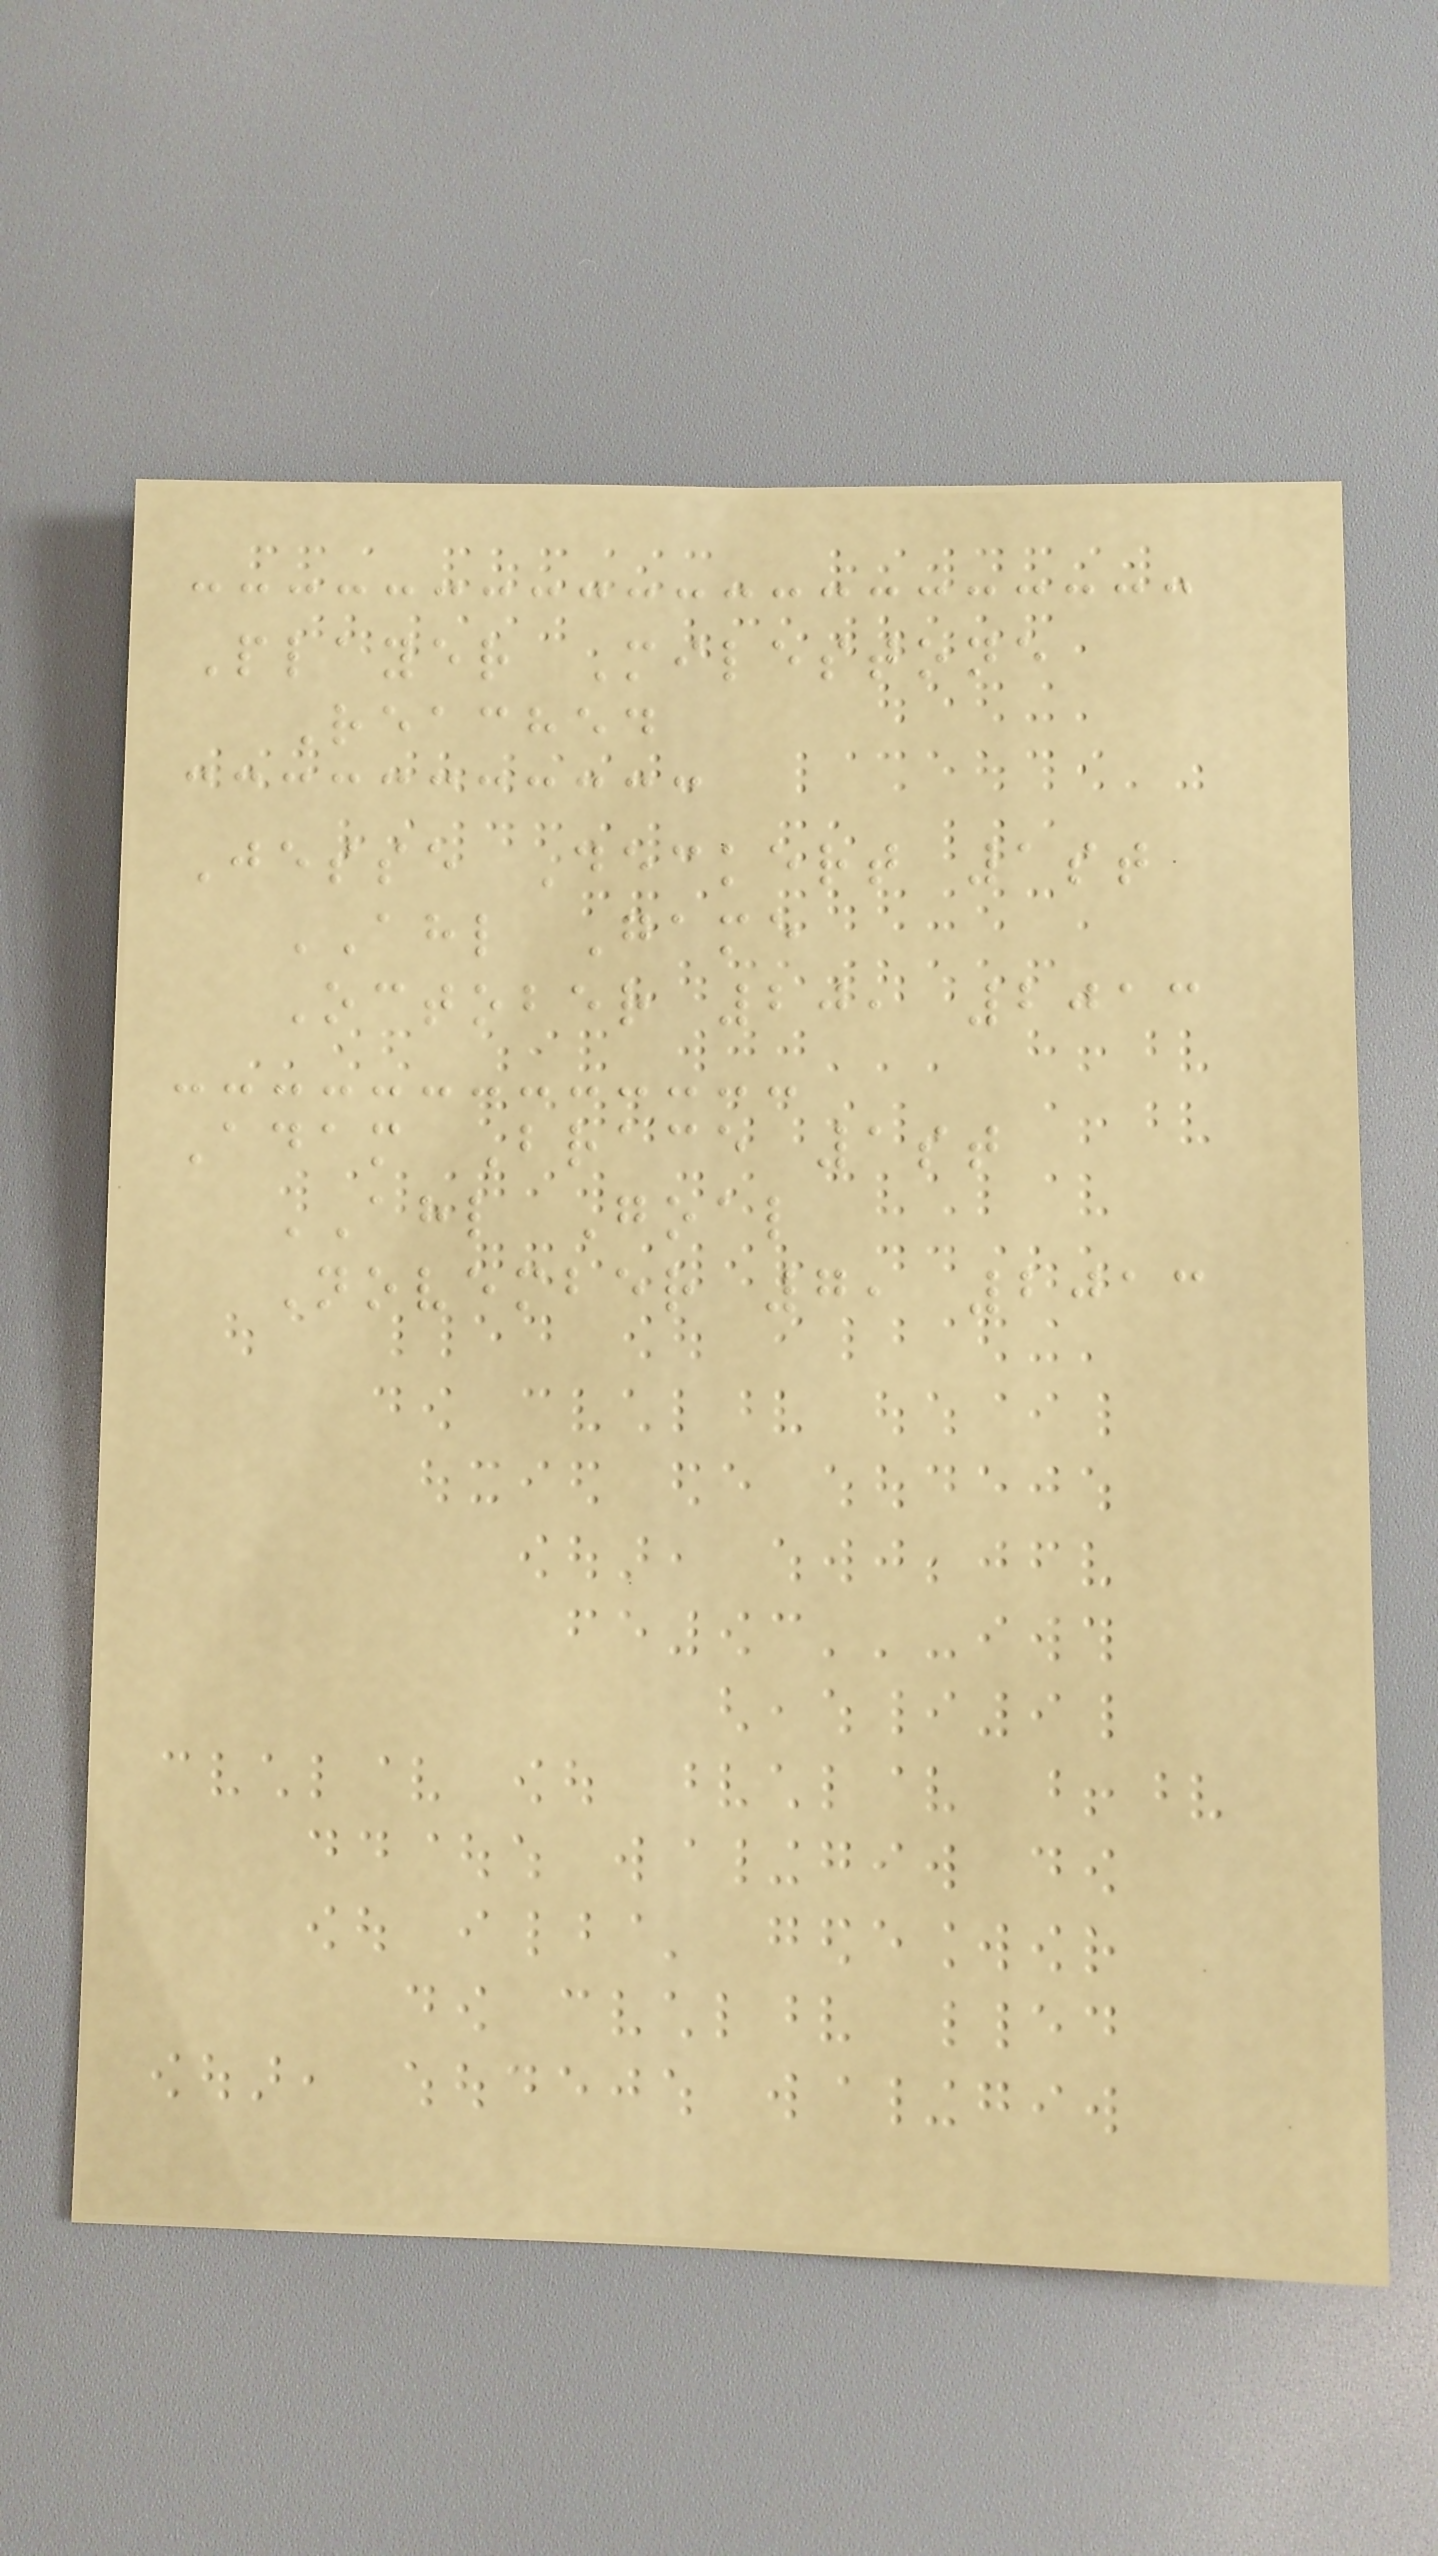Player Milestone
Reached
Jesse Deckert 1st
AHL Game
October 20, 2013
Adam Brace 1st
AHL Goal
November 7, 2013
